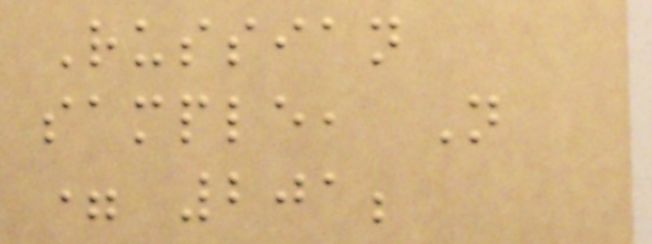Russian
sample, N
= 201;
